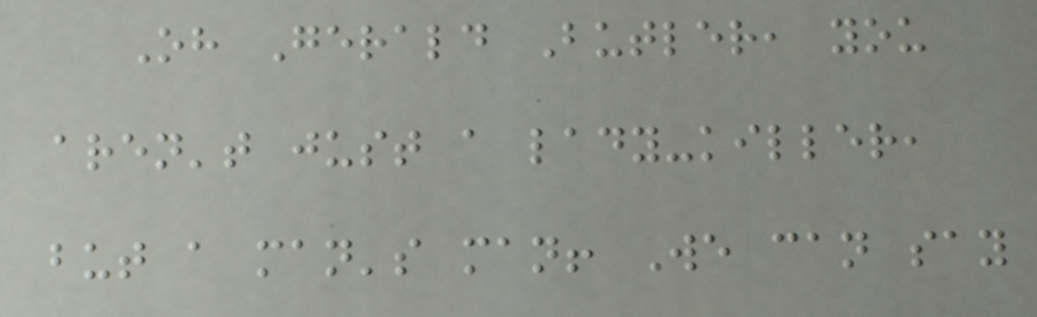Oh Gerald Butler, you
aren't just a lady-killer,
but a man's man! We can say
